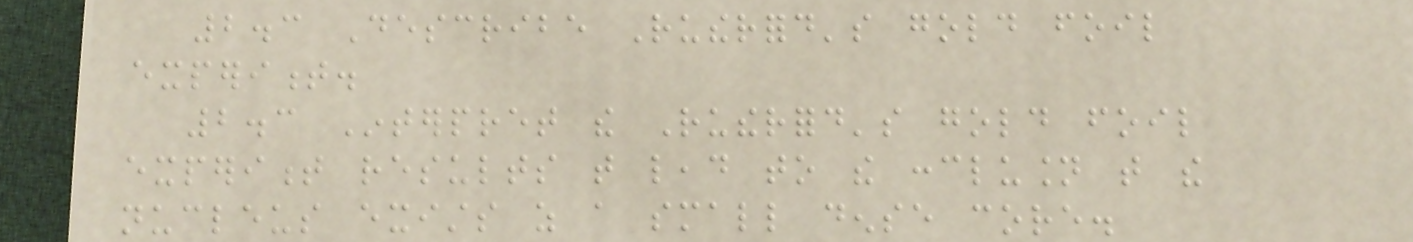2.3 Describe Rutherford's gold foil
experiment.
2.3 Interpret the Rutherford's gold foil
experiment results that lead to the conclusion that the
nucleus exists as a small dense core.
